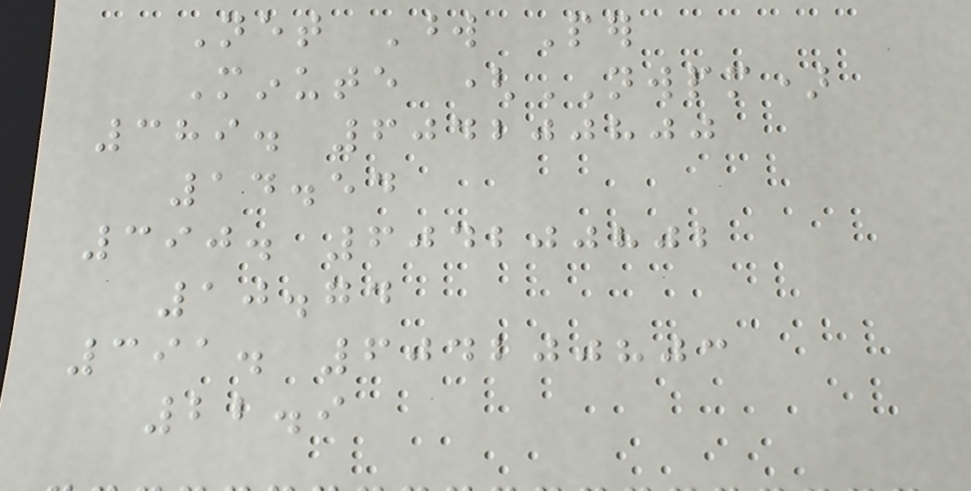Net Word Per
Minute (NWPM)
389. 604200800
14.54
390. 604200802
10.74
391. 604200803
22.9
